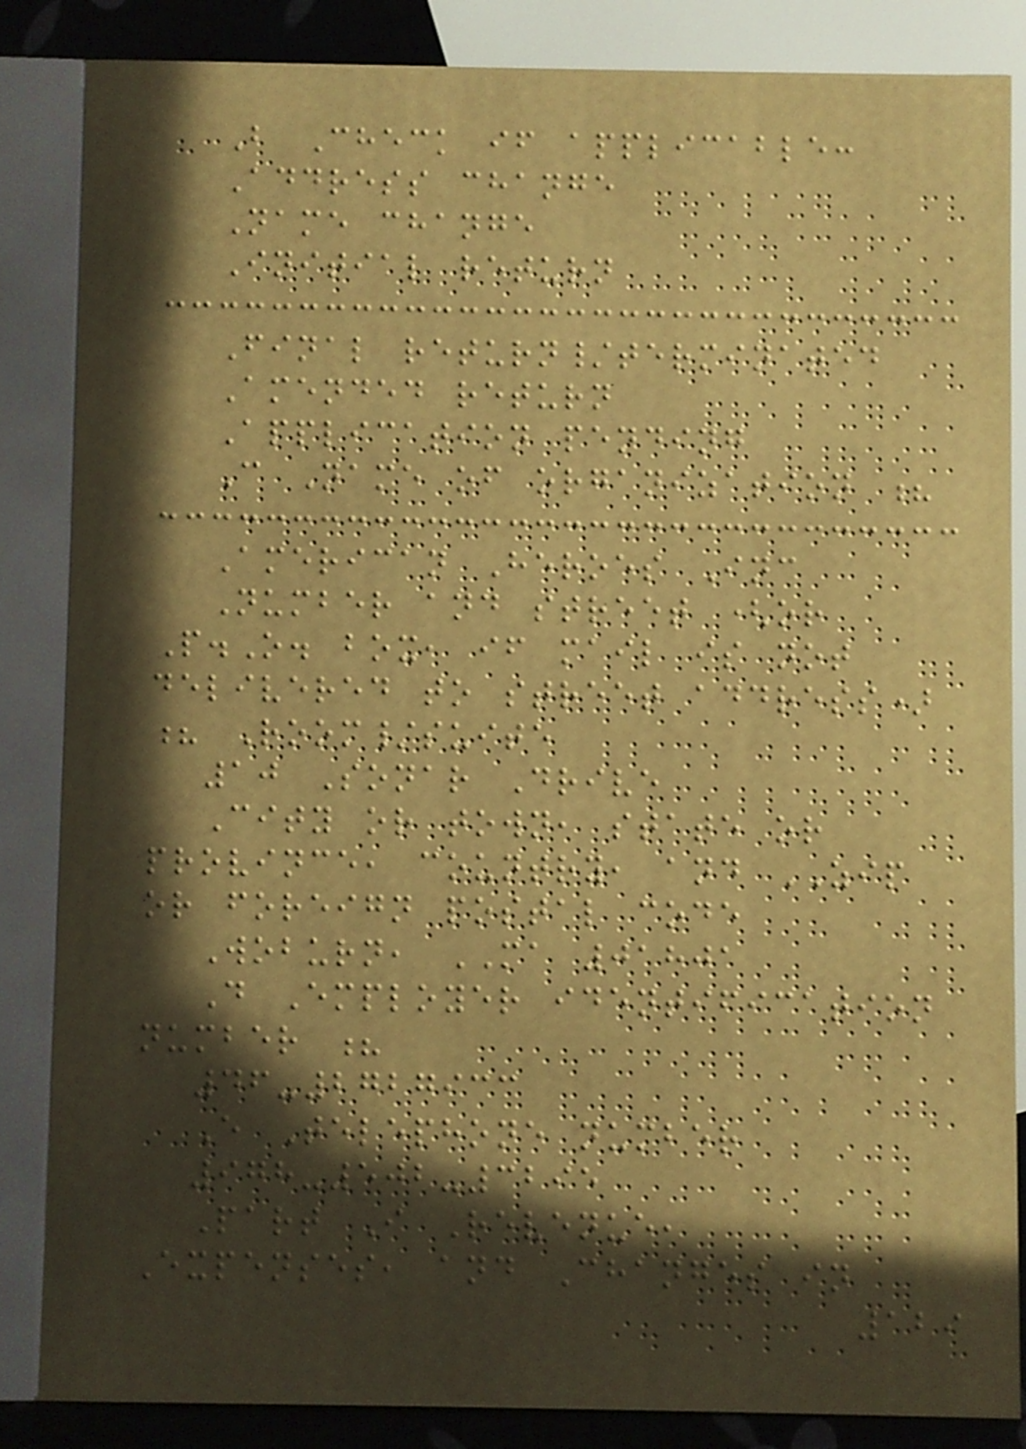B Check if applicable:
Address change
Name change
Initial return
Final return/terminated
Amended return
Application pending
C Name of organization ?
American Heroes Inc
Number and street (or
P.O. box, if mail is not
delivered to street address)
? Room/suite
10 Sonar Drive
City or town, state or
province, country, and ZIP
or foreign postal code
Woburn, MA 01801
D Employer identification
number ?
46-2727933
E Telephone number
978-502-3295
Part I Revenue,
Expenses, and Changes in
129
